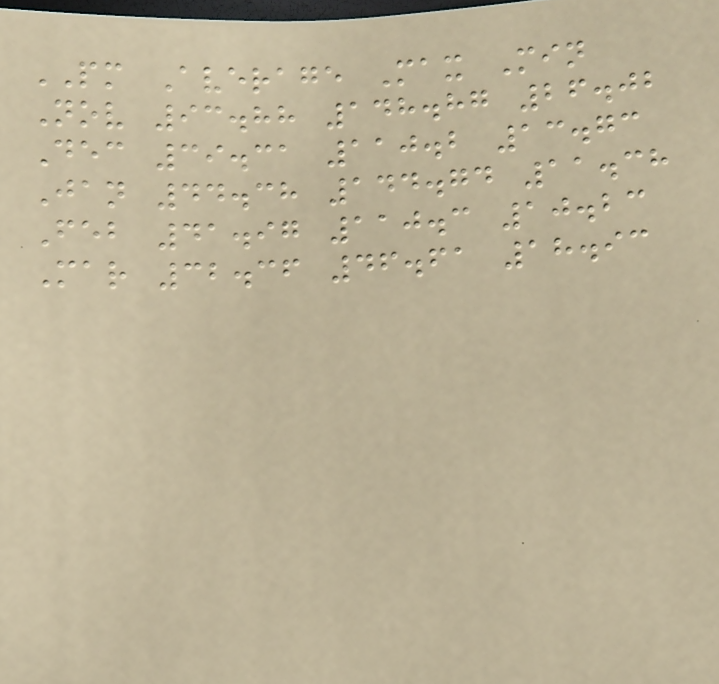PM Average Max Min
Nov 93.88 148.87 26.02
Dec 39.31 110.2 13.73
Jan 44.38 144.74 11.38
Feb 41.97 110.3 10.23
Mar 32.36 46.61 18.93
